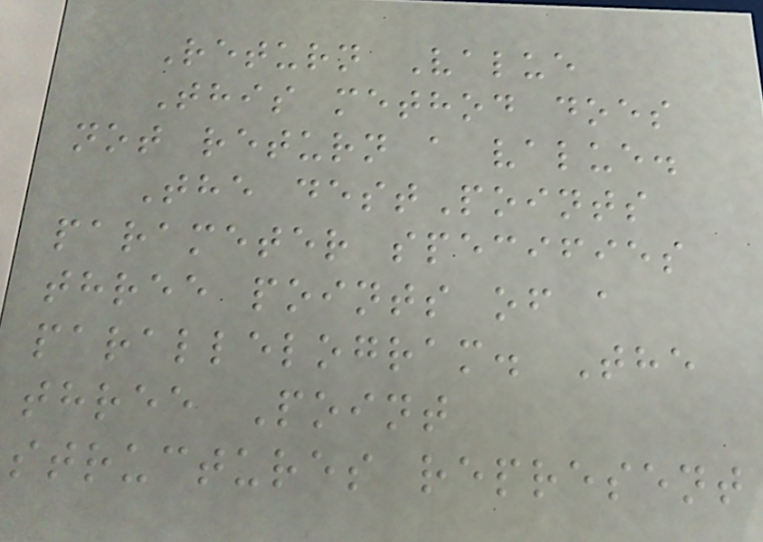Return Value
This method does
not return a value.
The destPoints
parameter specifies
three points of a
parallelogram. The
three Point
structures represent
